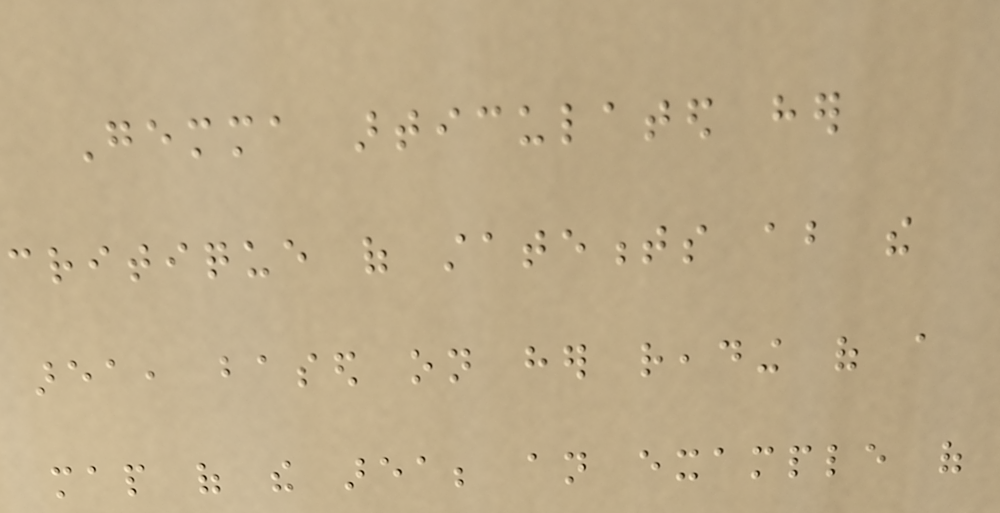Gemma articulated her
critique of statements about the
area, based on her reading of a
map of the area; an example of
